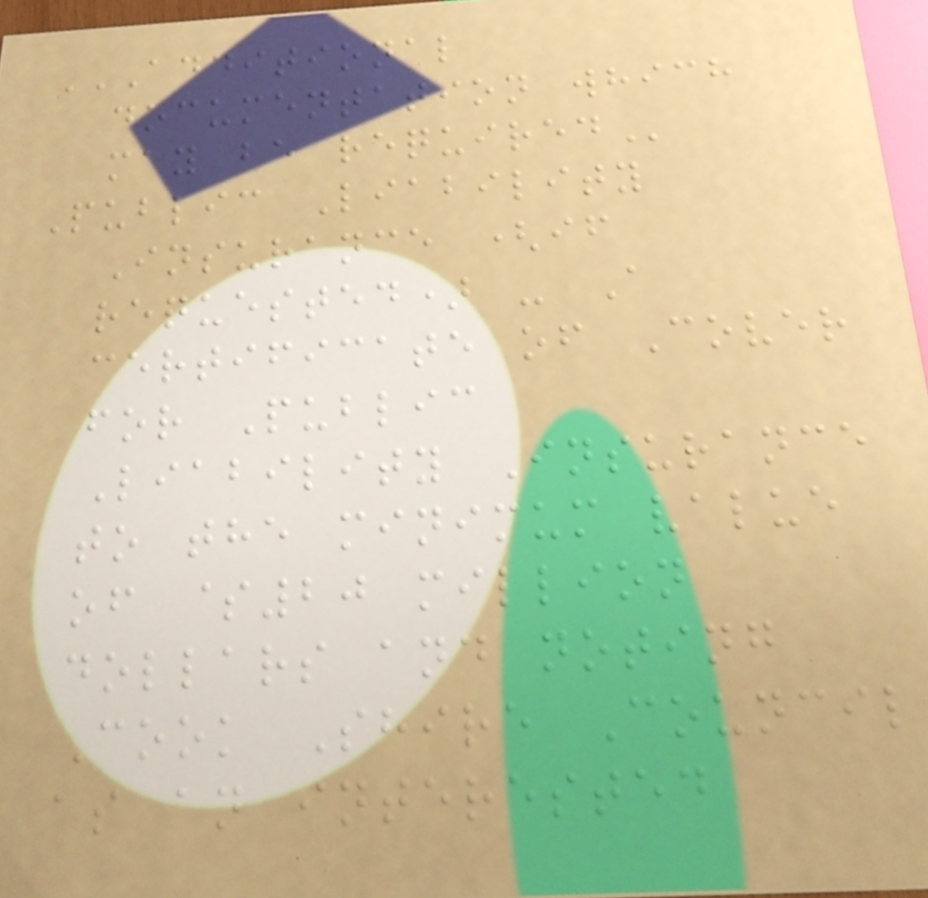ADDITIONAL
DOCUMENTATION WHICH
MAY BE REQUIRED
Public Liability
Insurance (if
requested) - A
certificate of Cover
for Public
Liability Insurance
to the minimum value
of $20 million
dollars and noting
Cook Shire Council
as an interested
